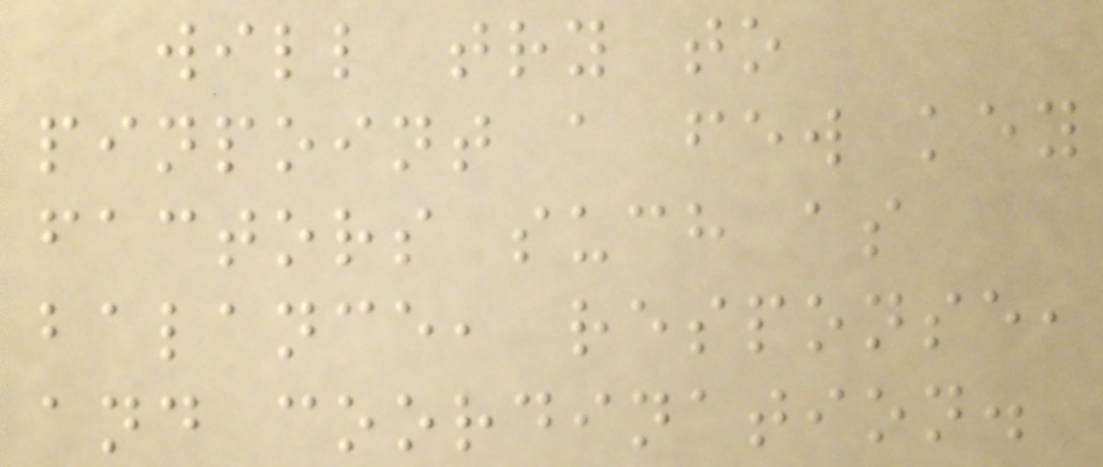will try to
pinpoint a few key
factors such as
balance, response,
and coordination.
